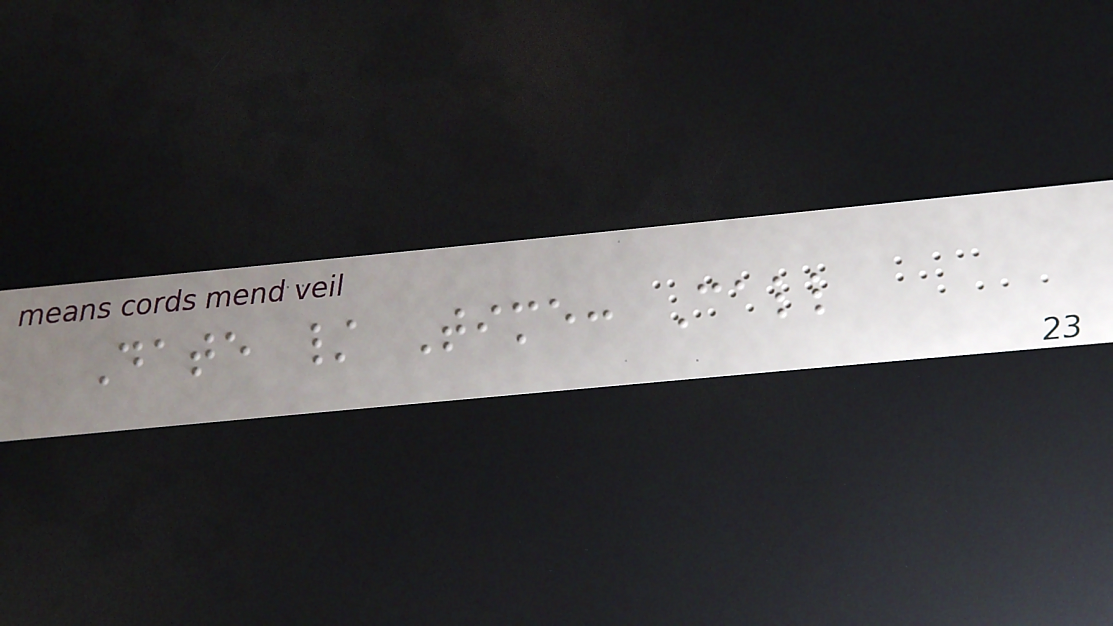Date / Time: Call
